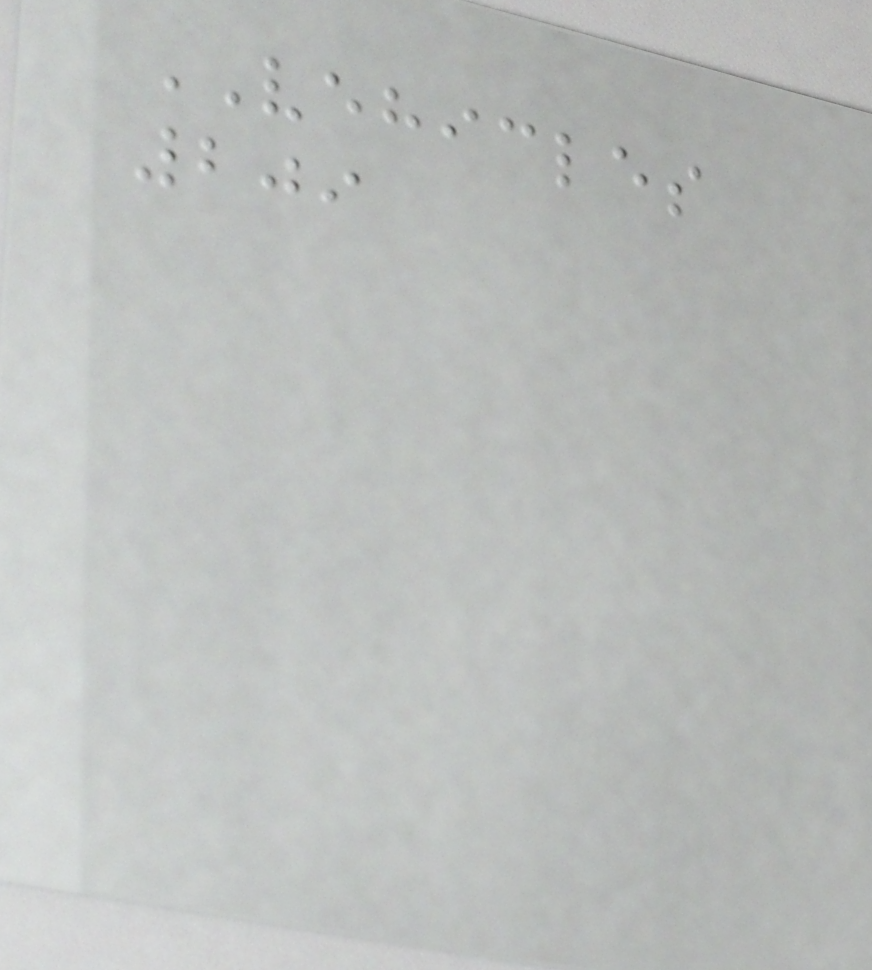VEHICLES
209
